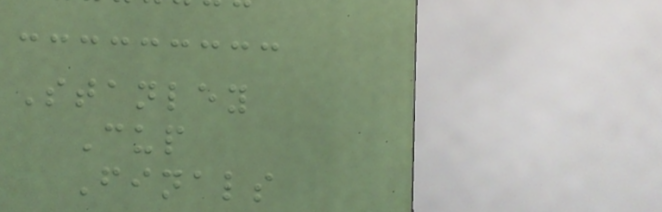Stanley
Cup
Finals
